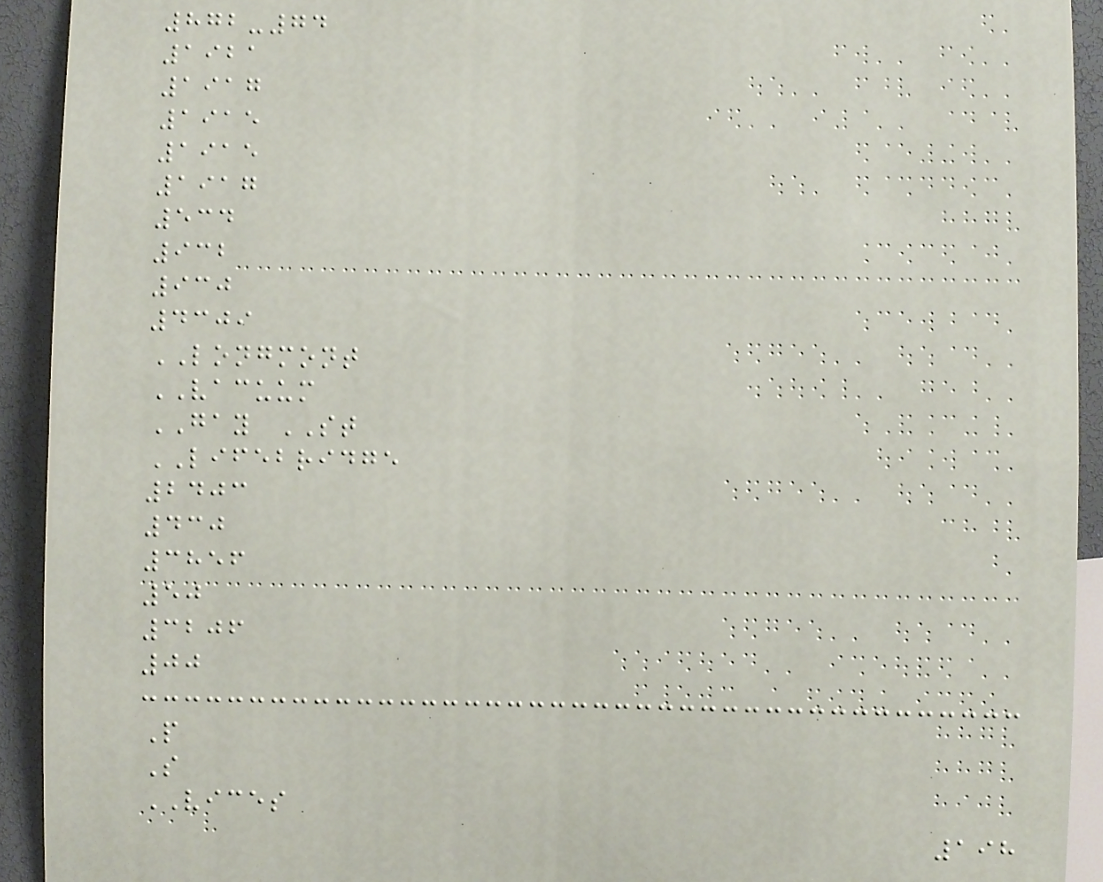872-74
1921
1917
1915
1915
1917
534
932
930
4309
LONGMONT
VACUUM
GAY ST
LIFEBRIDGE
2403
430
3856
50
3206
00
P
S
VICES
198
